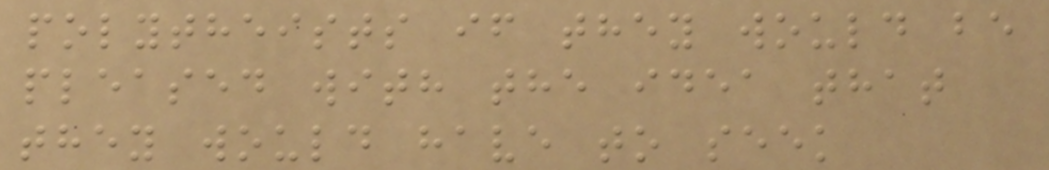polytheists if they would be
pleased with the idea that
they would have to seek
